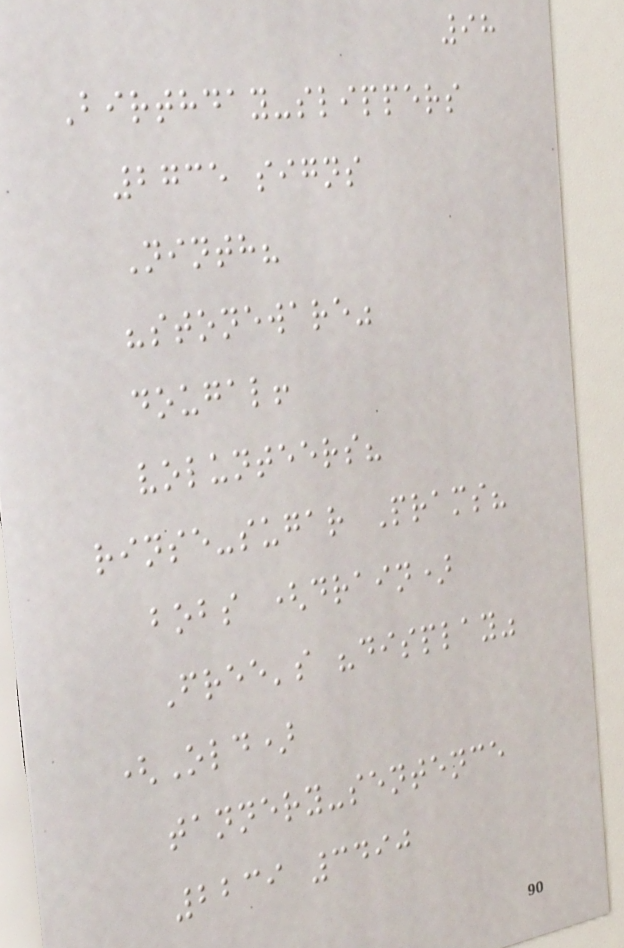98
Birthday-slippers
2735 signs
Ninth?
"stoneware"
dougal!
volunteers?
rinse-sugar Prams?
bobs (drain)
Free's "display"
(Old)
tannery-sentence
2239 3490
